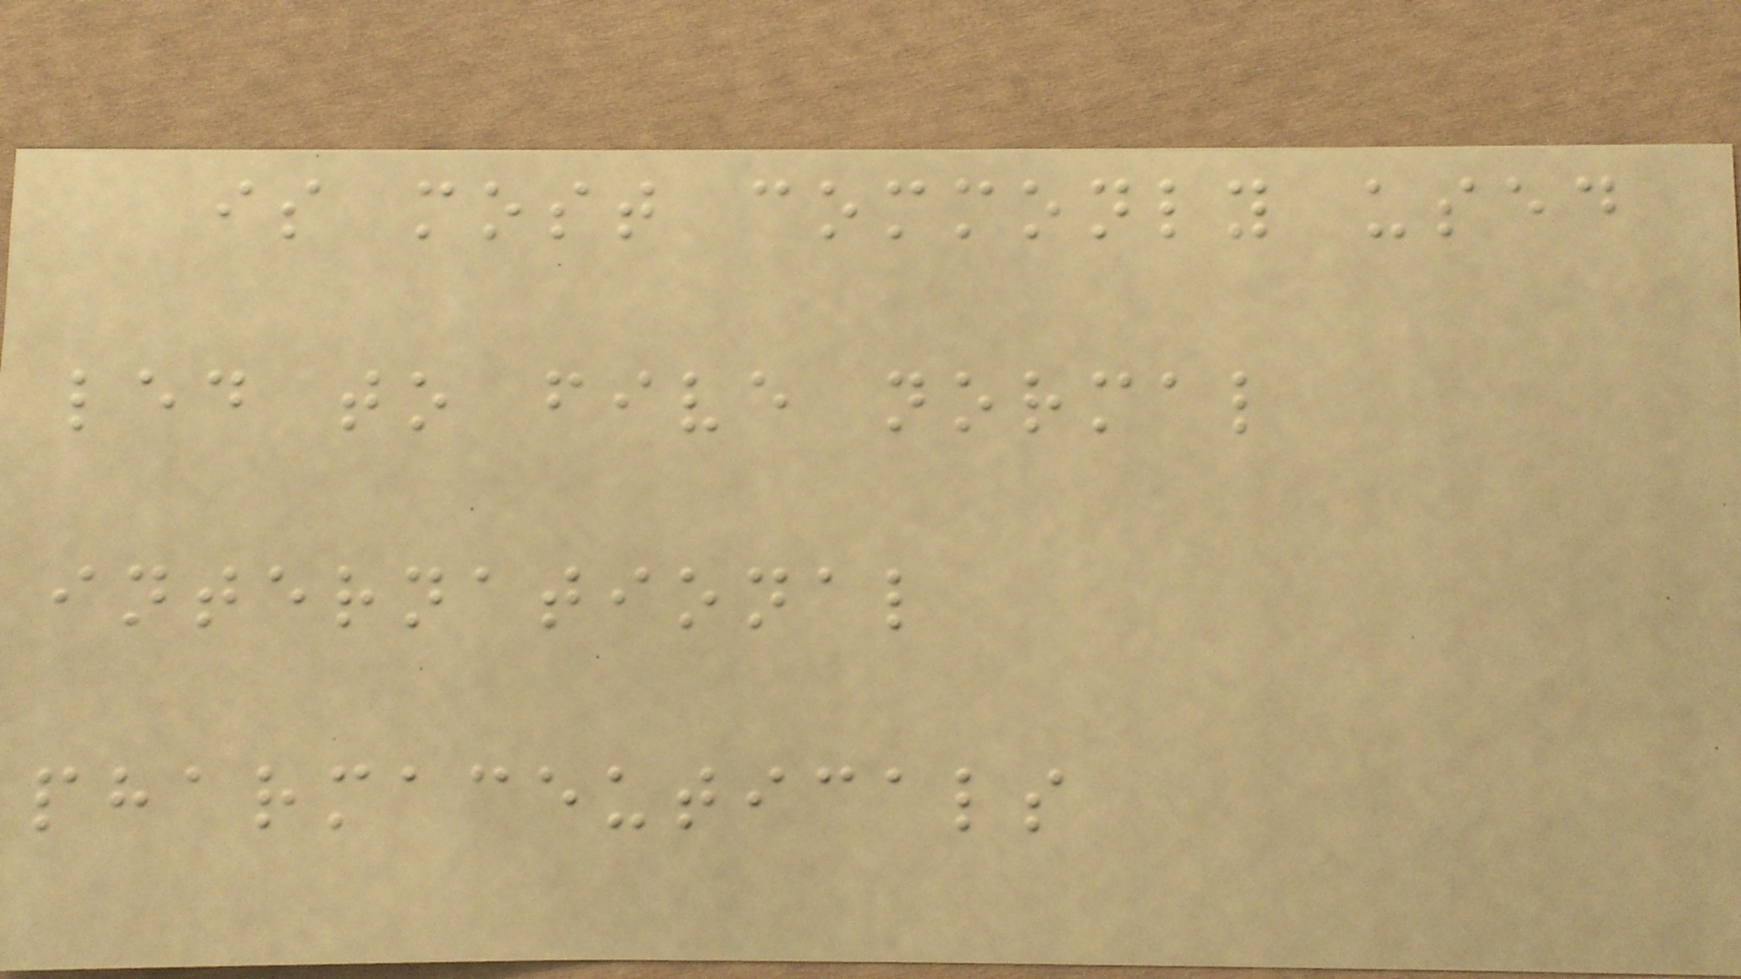is most commonly used
led to five normal
international
pharmaceuticals
